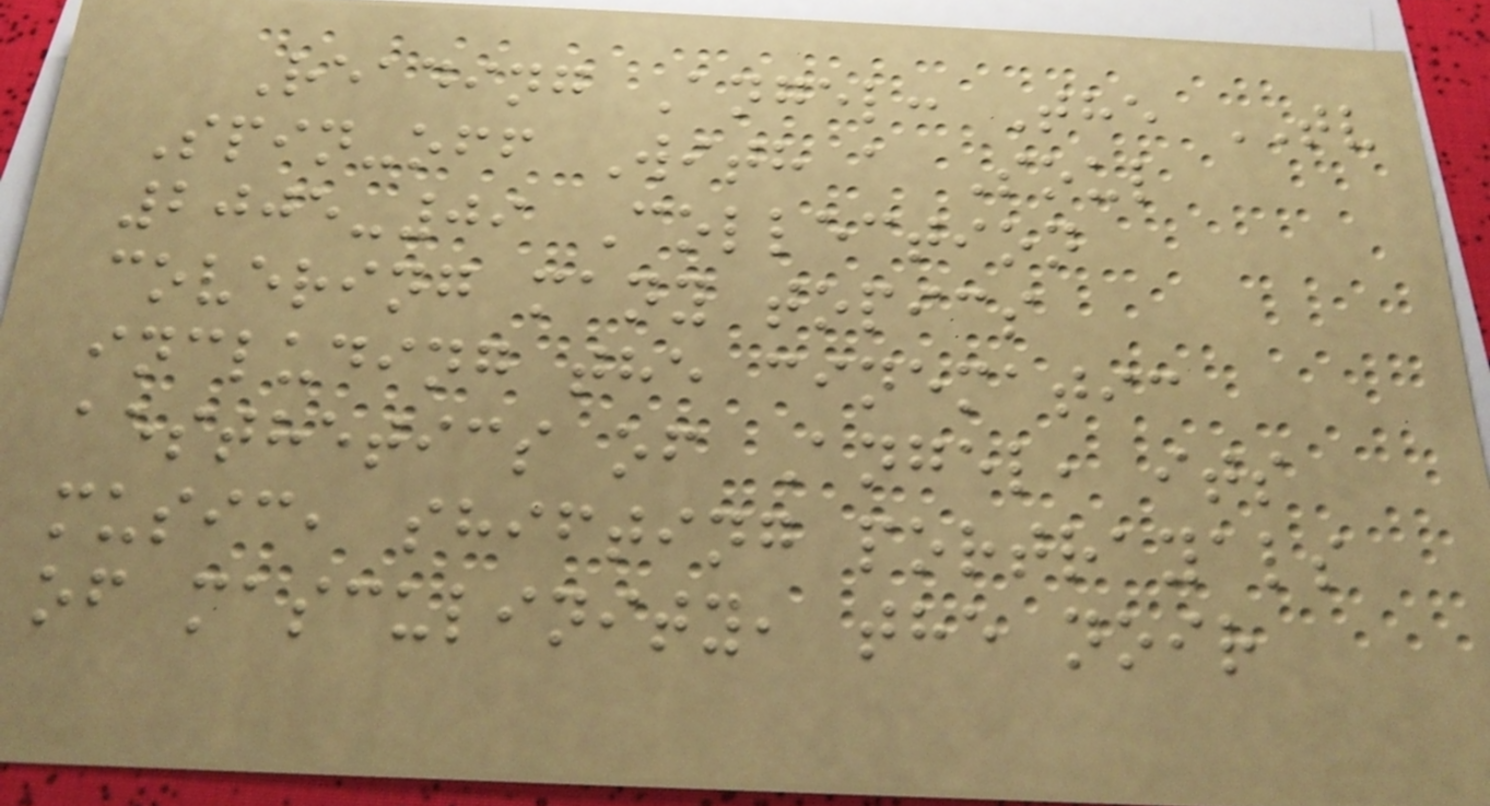Reading Angel: The TV
Spin-off With a Soul
2005-09 Collection
covering many topics
including the cinematic
aesthetics of Angel, its
music, shifting portrayals
of masculinity, the noir
